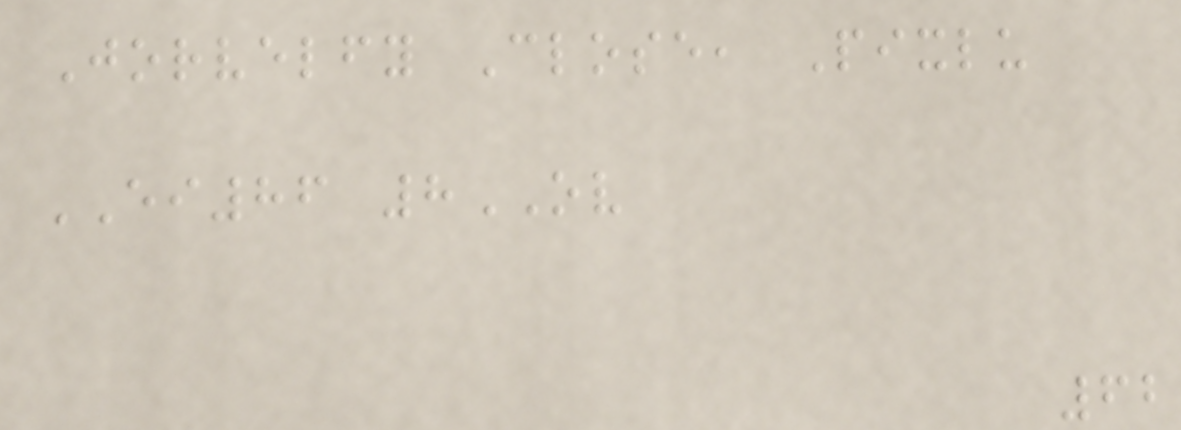Jorvelfy Close, Pixlu
EI86 8OV
62
